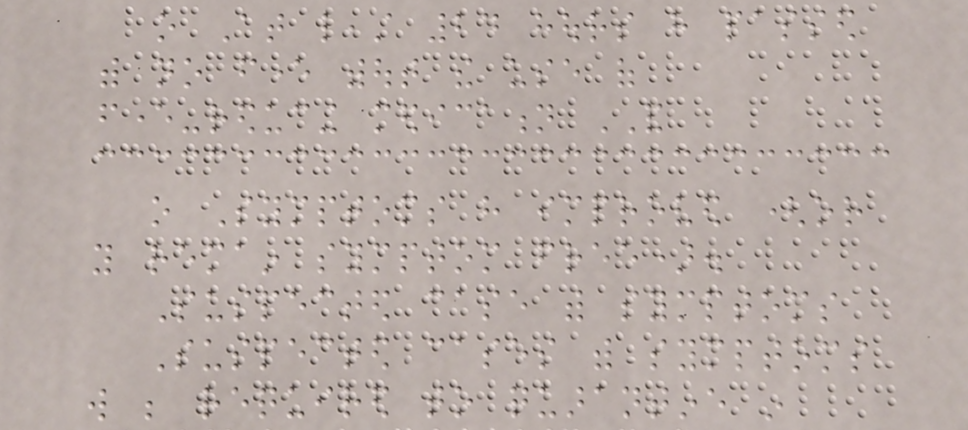o At least 24 hours have passed
with no fever without the use of
fever-reducing medication AND
o Symptoms have improved (or
you remain symptom free).
Suspected case with symptoms
Suspected cases with symptoms
will be required to quarantine in
